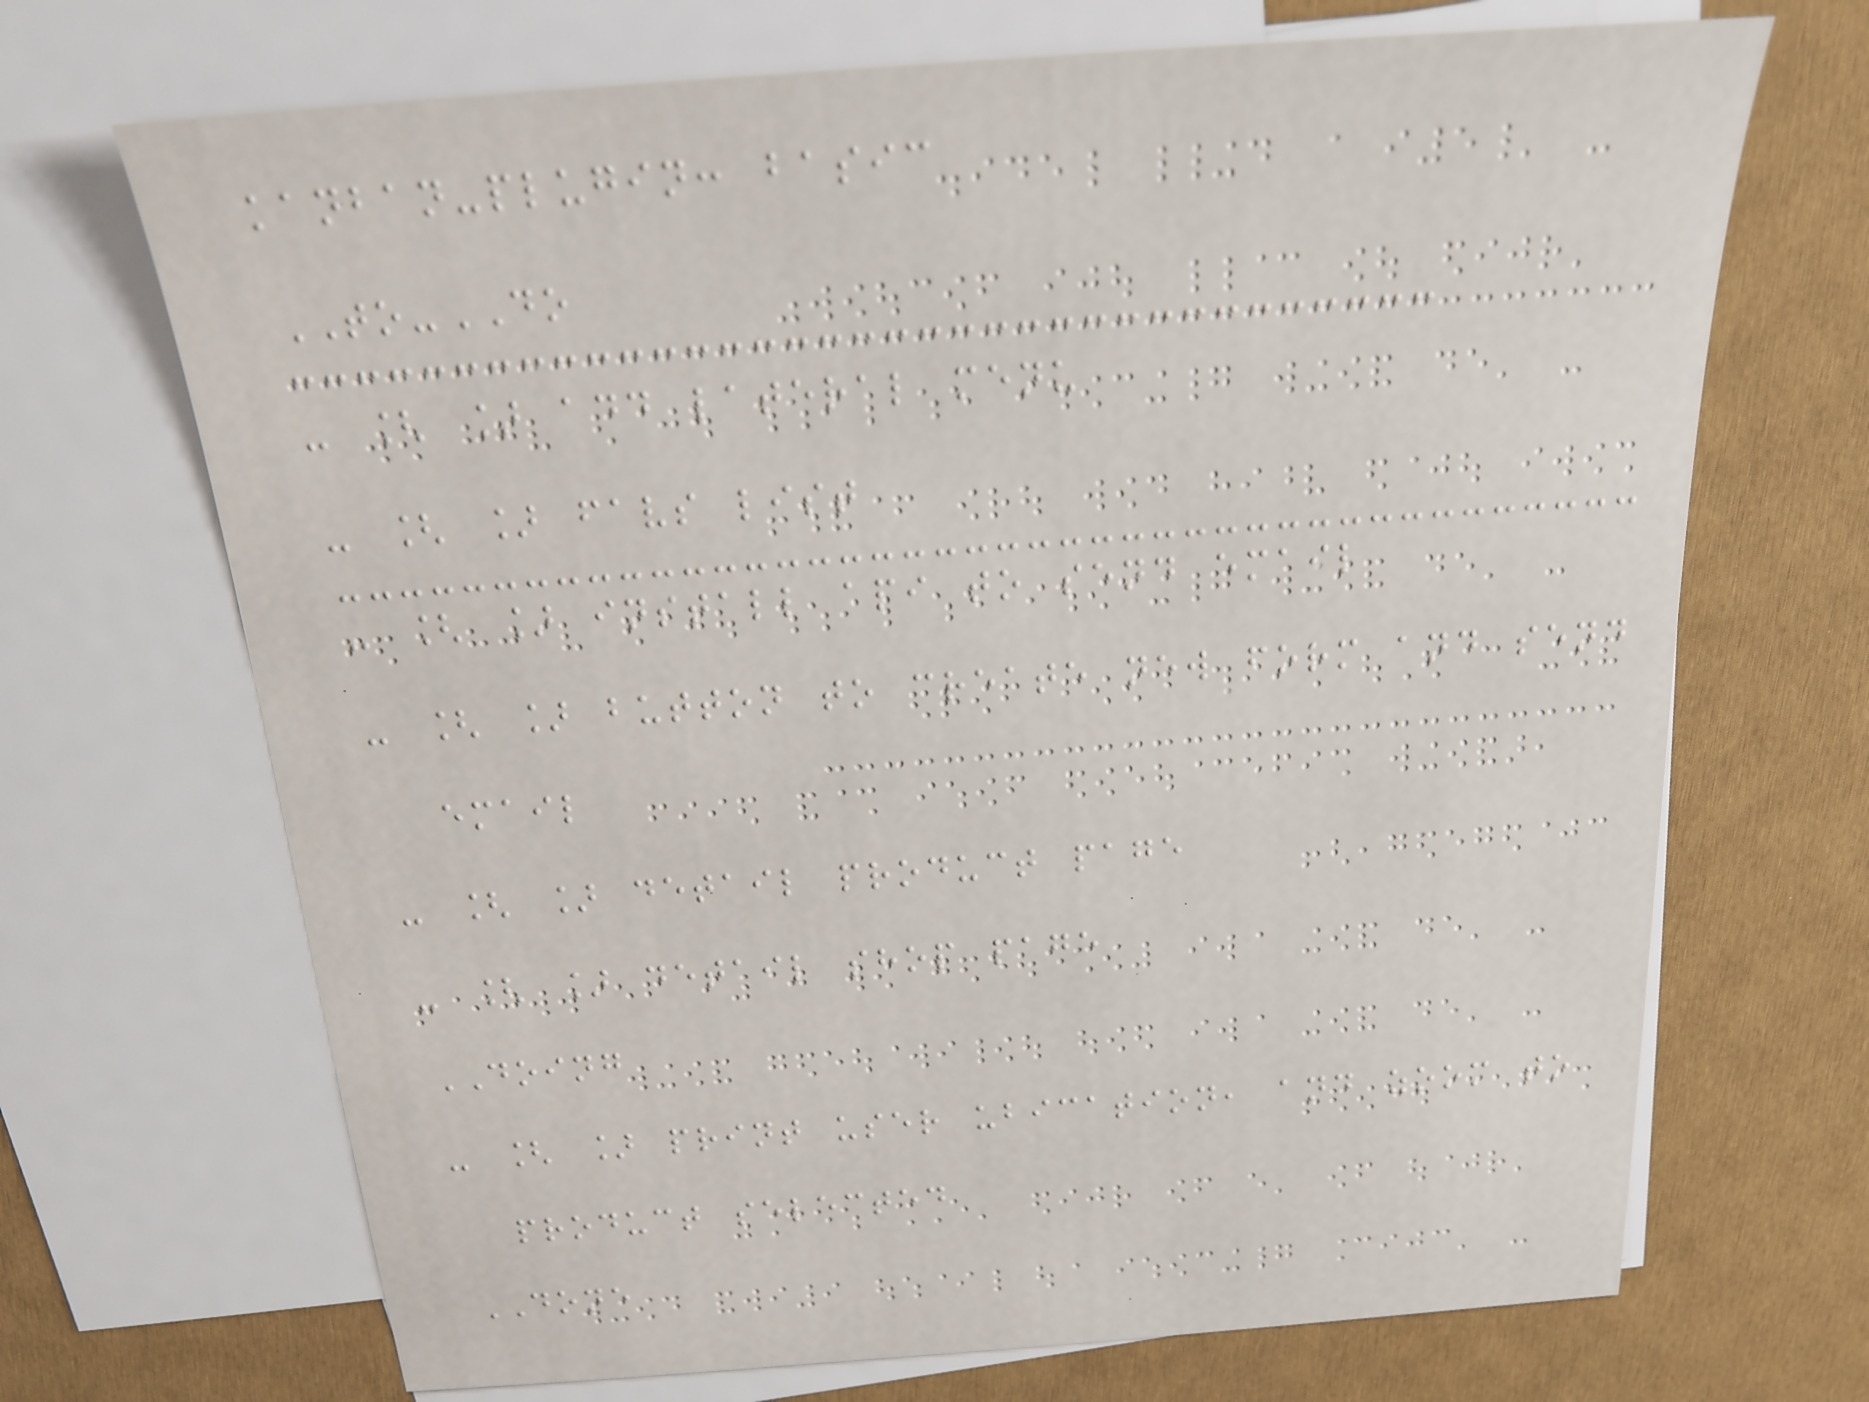kanban-plugin: basic
TO-DO
- [ ] add lateral menu
- [ ] favs list
- [ ] install api to send email
- [ ] button to create new form and send
email
- [ ] detail product page
- [ ] detail shop page
DOING
- [ ] print user ubication, and zoom to
product selected
DONE
